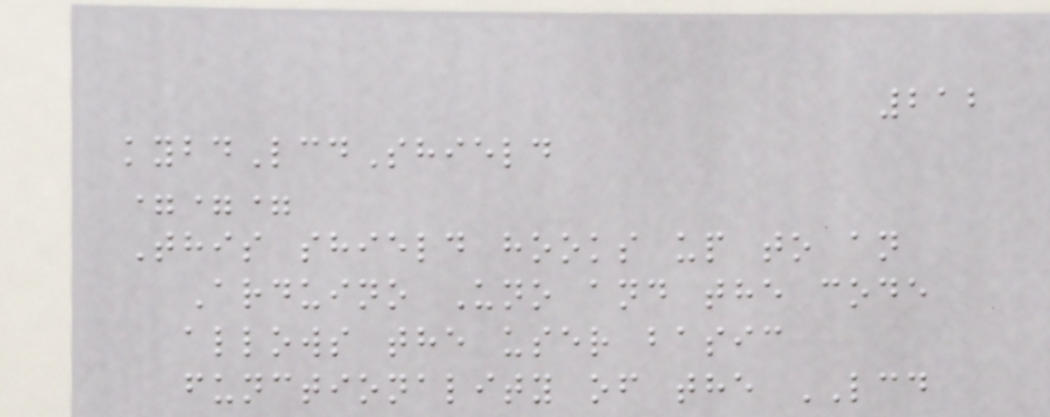212
kybdLcdShield
===
This shield hooks up to an
Arduino Uno and the code
allows the user basic
functionality of the LCD
